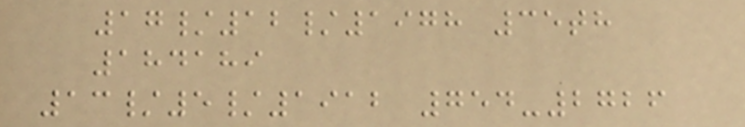17/12/1978 35th
184189
13/5/1912 754-2726
